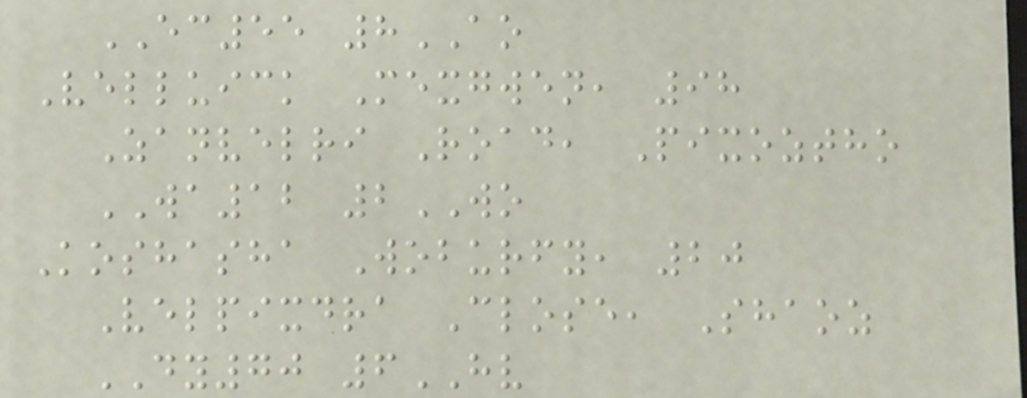EC55 8AO
Velluick Mexgwen, 98
Zanvelri Road, Pixoztho
WA12 2WO
Koshasha Woburfy, 20
Velpixdra Close, Shaoz
DY70 6HV
